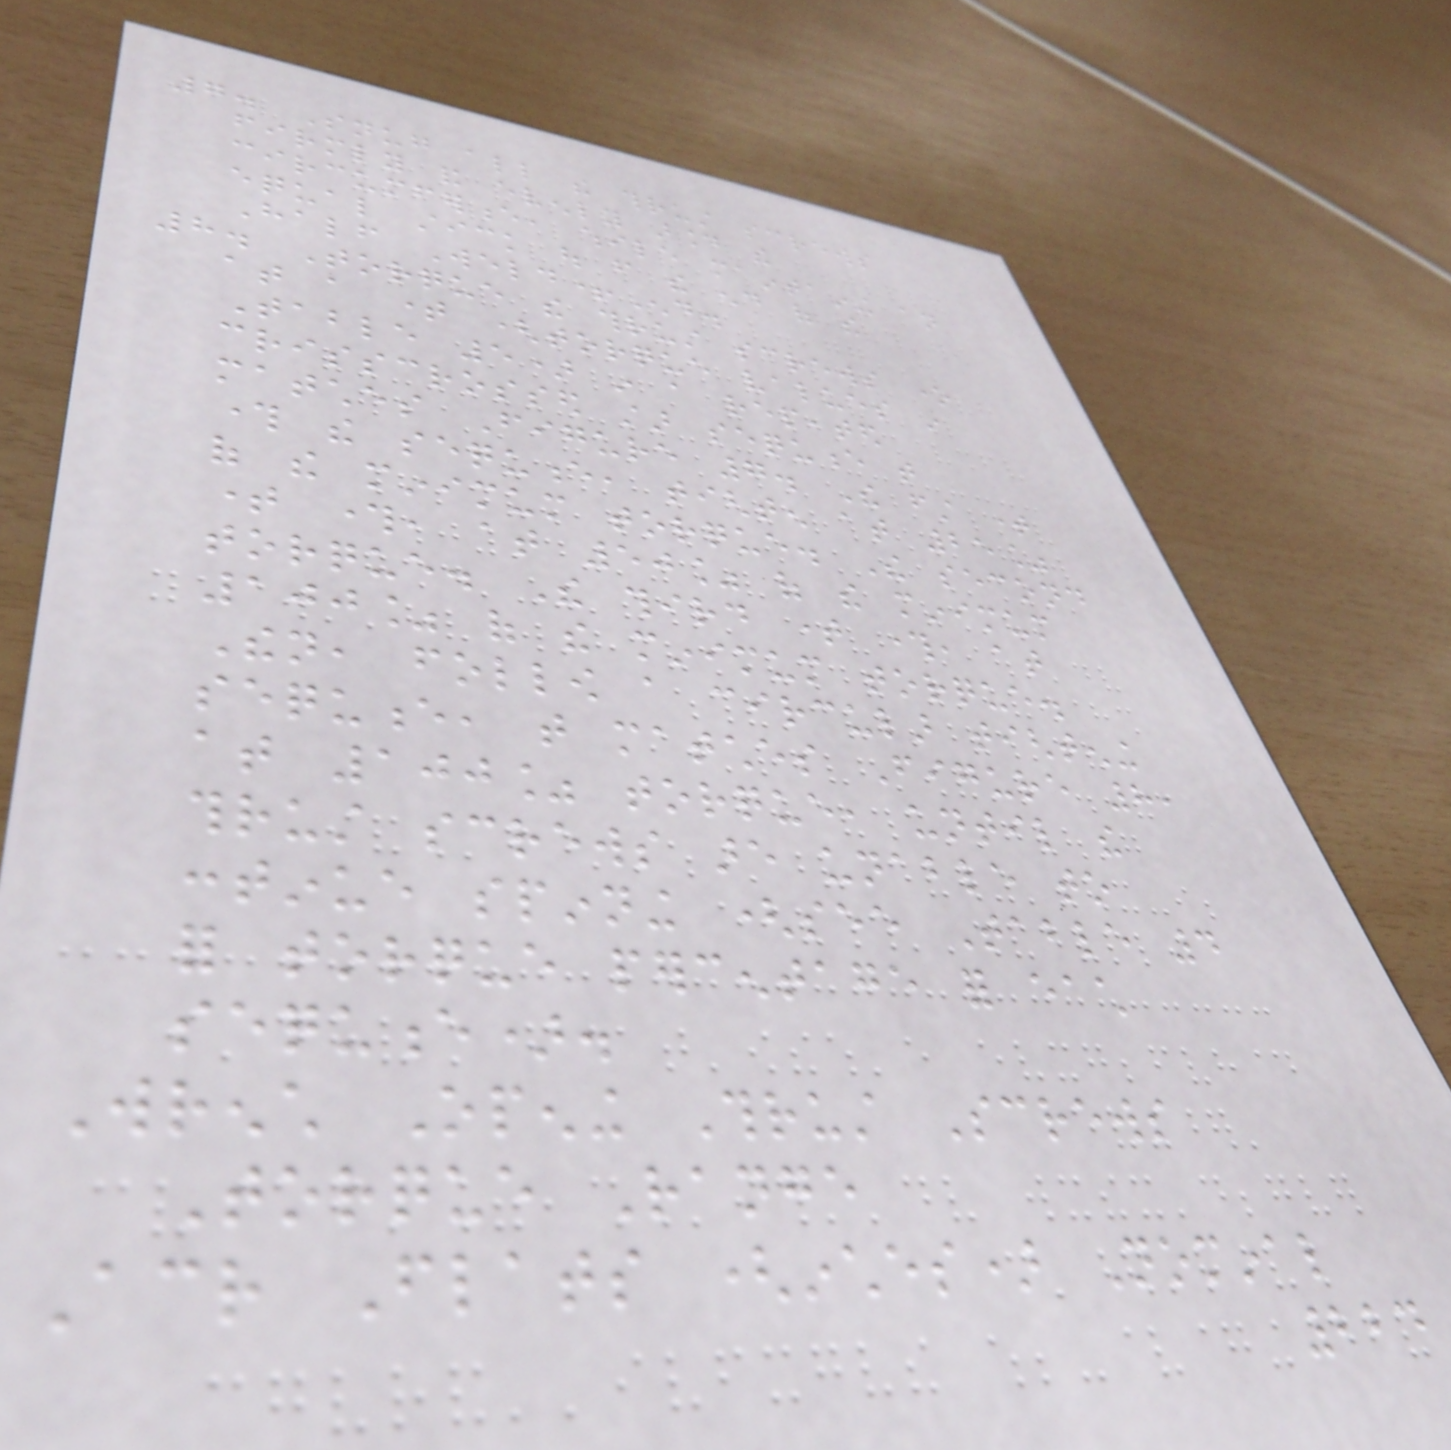7. Snug all the thrust screws
firmly and evenly around the
circumference, while maintaining an
equal stick out from the end of the
Half Weld+End.
8. Torque the thrust screws one
at a time (torque values in
Table 5) in a repeated
crisscrossed star sequence that
matches Figure 7. The first time
through the sequence, tighten at 25%
of the minimum torque. The second
time through, at 50% of the minimum
torque. The third time through, at
100% of the minimum torque.
Then, follow a circular tightening
sequence, that matches Figure 8,
at 100% torque, until the
thrust screws are unable to
continue spinning (see Table 4
for torque percentage for each
sequence).
Wrench Opening Thrust Screws
Torque Range
Across Flats (inches) Nominal
224
